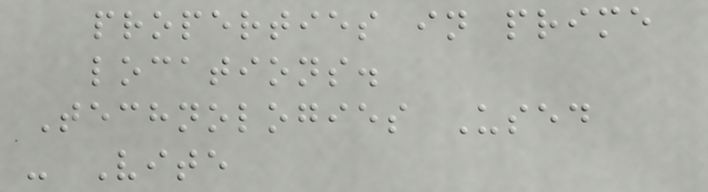properties in prime
locations.
Technologies Used
- Vite
